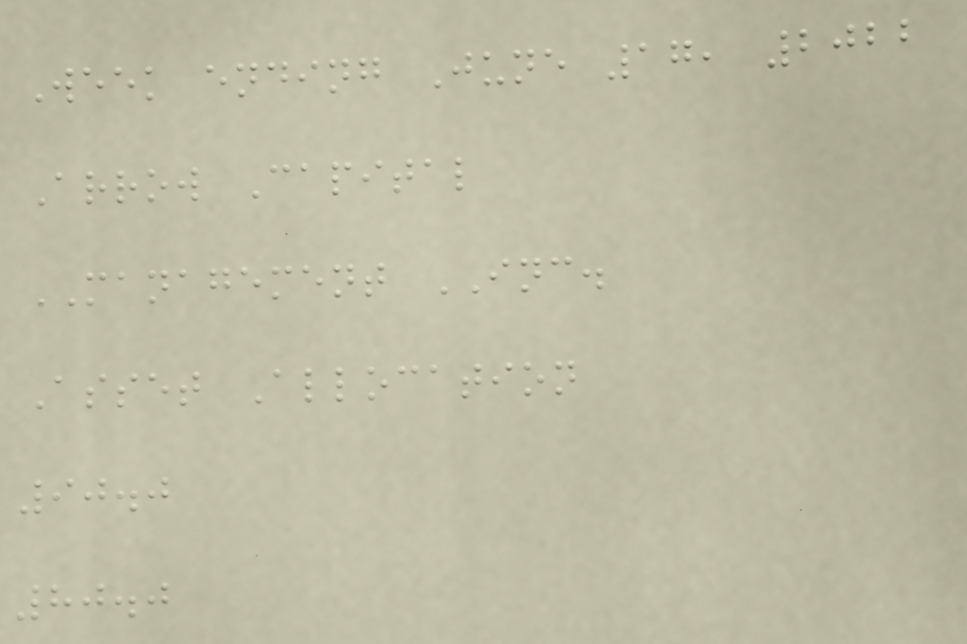Week ending June 17, 2022
Arrow Capital
MANAGEMENT INC.
Asset Allocation
90.0
80.0
